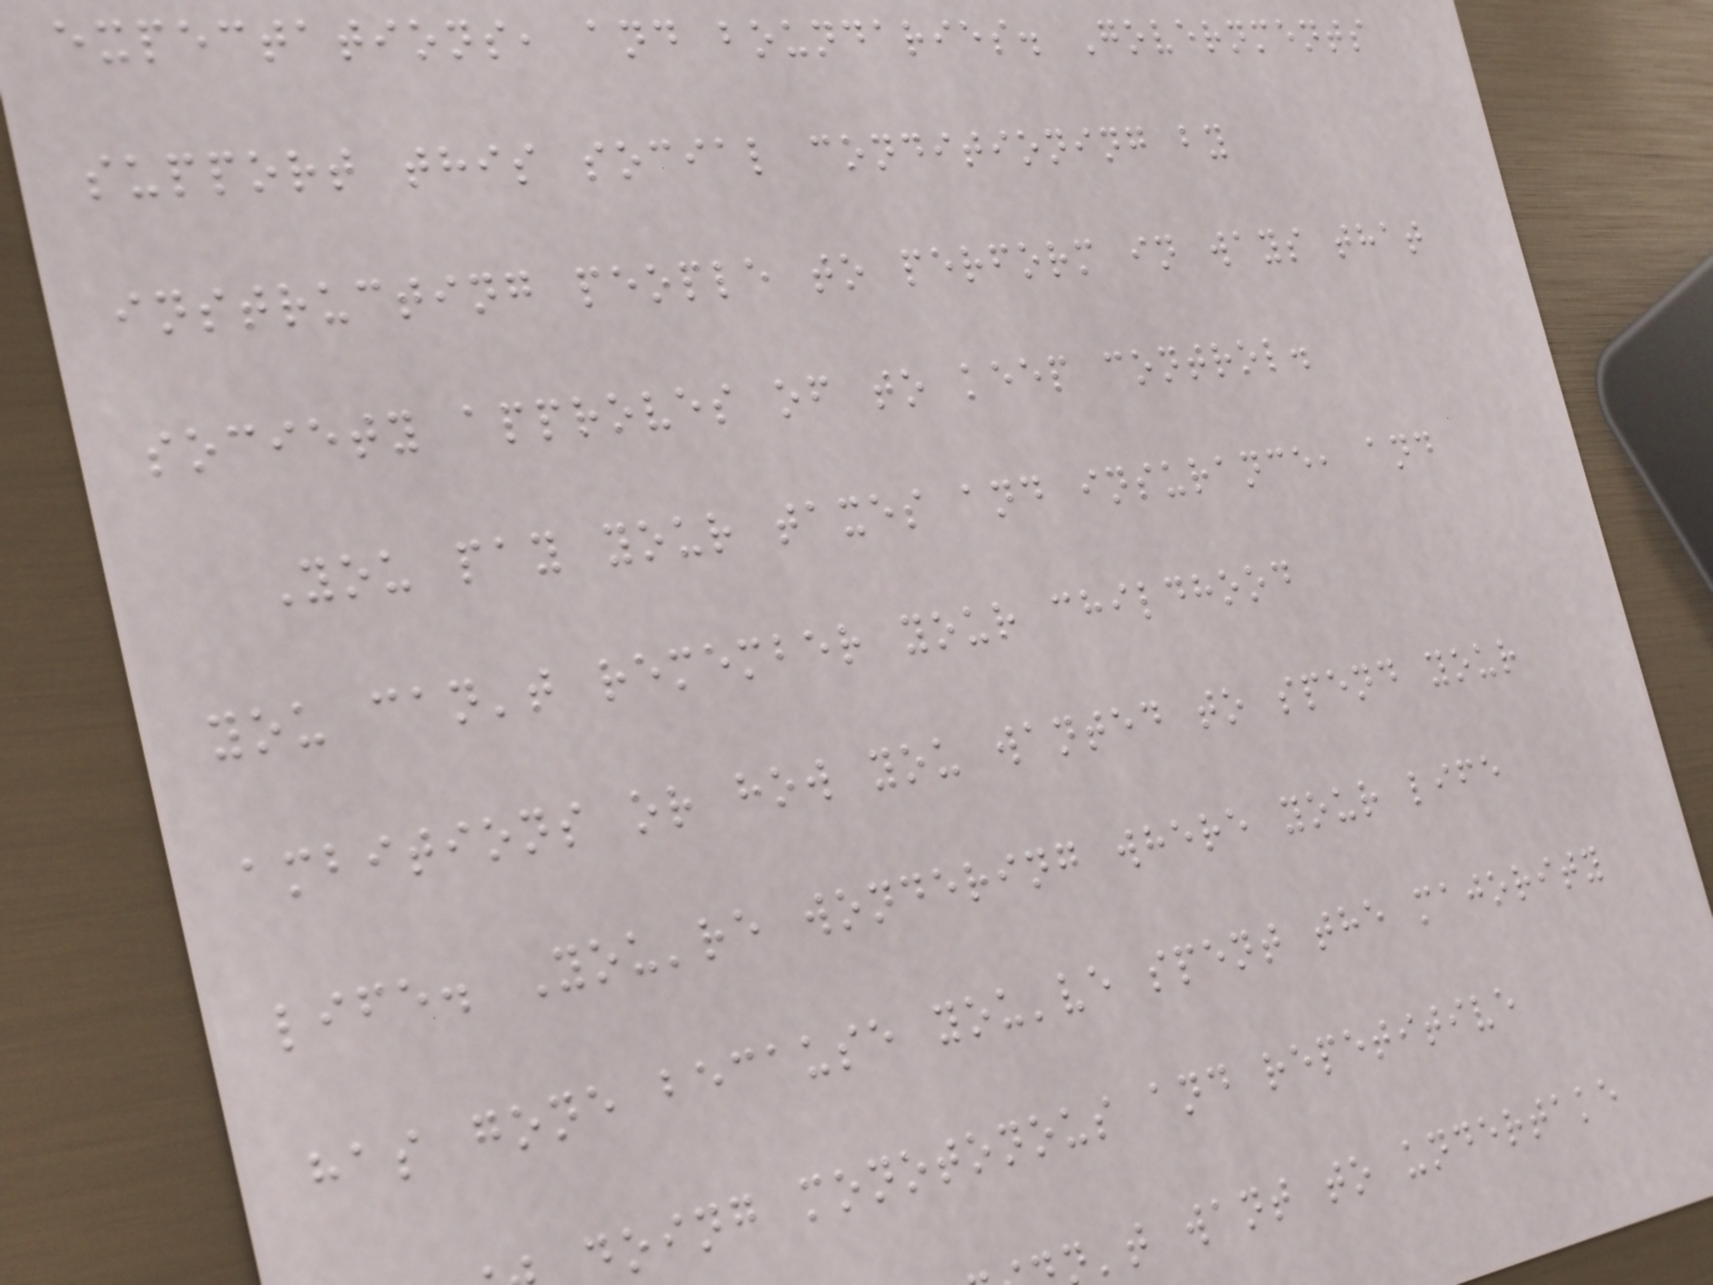expectations, and boundaries. Governments
support this social conditioning by
instructing people to perform in ways that
society approves of to keep control.
You pay your taxes and insurance, and
you can't remember your childhood
ambitions or how you wanted to spend your
life. You're wondering where your life
has gone because you've spent the majority
doing monotonous and repetitive
't want to undertake
